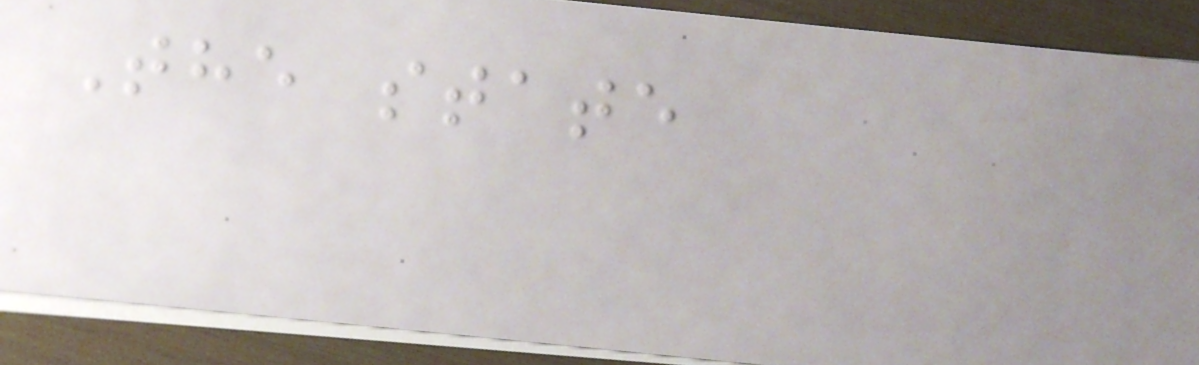The state
